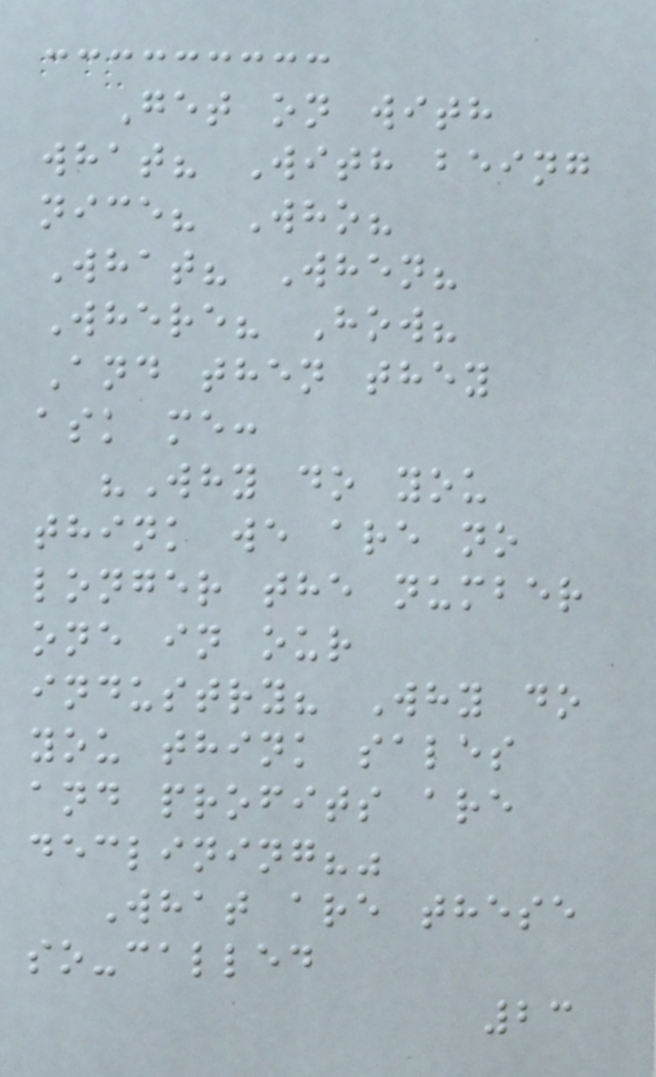Get on with
what? With being
nice? Who?
What? When?
Where? How?
And then they
ask me:
"Why do you
think we are no
longer the number
one in our
industry? Why do
you think sales
and profits are
declining?"
What are these
so-called
23
